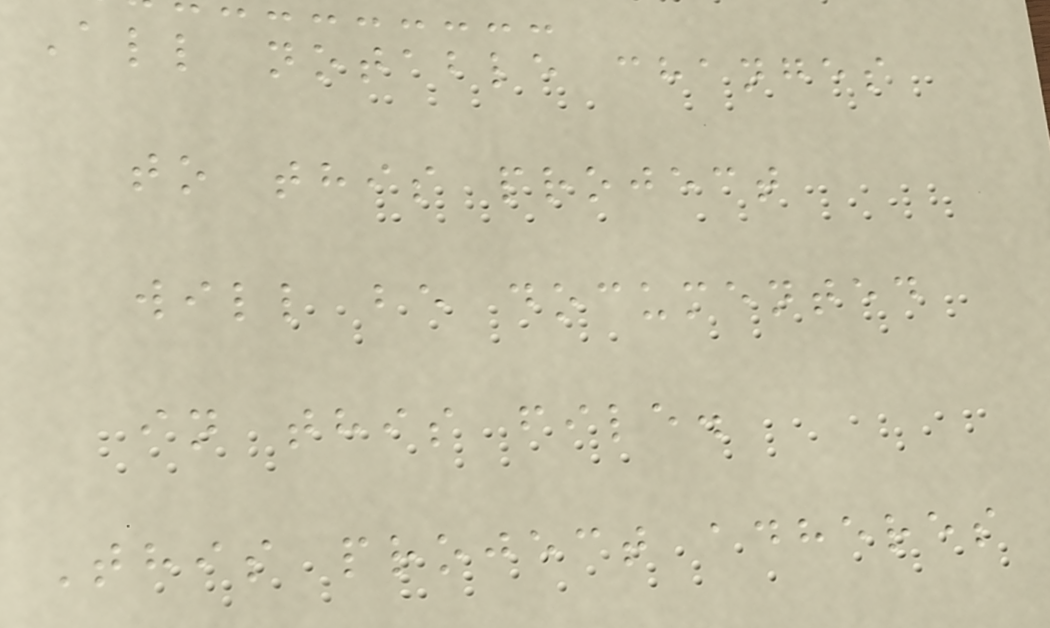All notable changes
to this project
will be documented
in this file.
This project adheres
